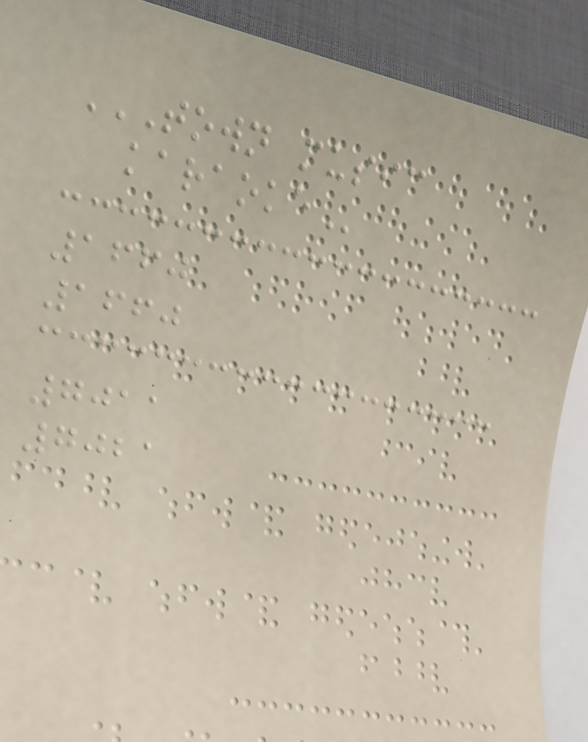TOWN MUSIC
KARAOKE
1660
1660
7011
7021
